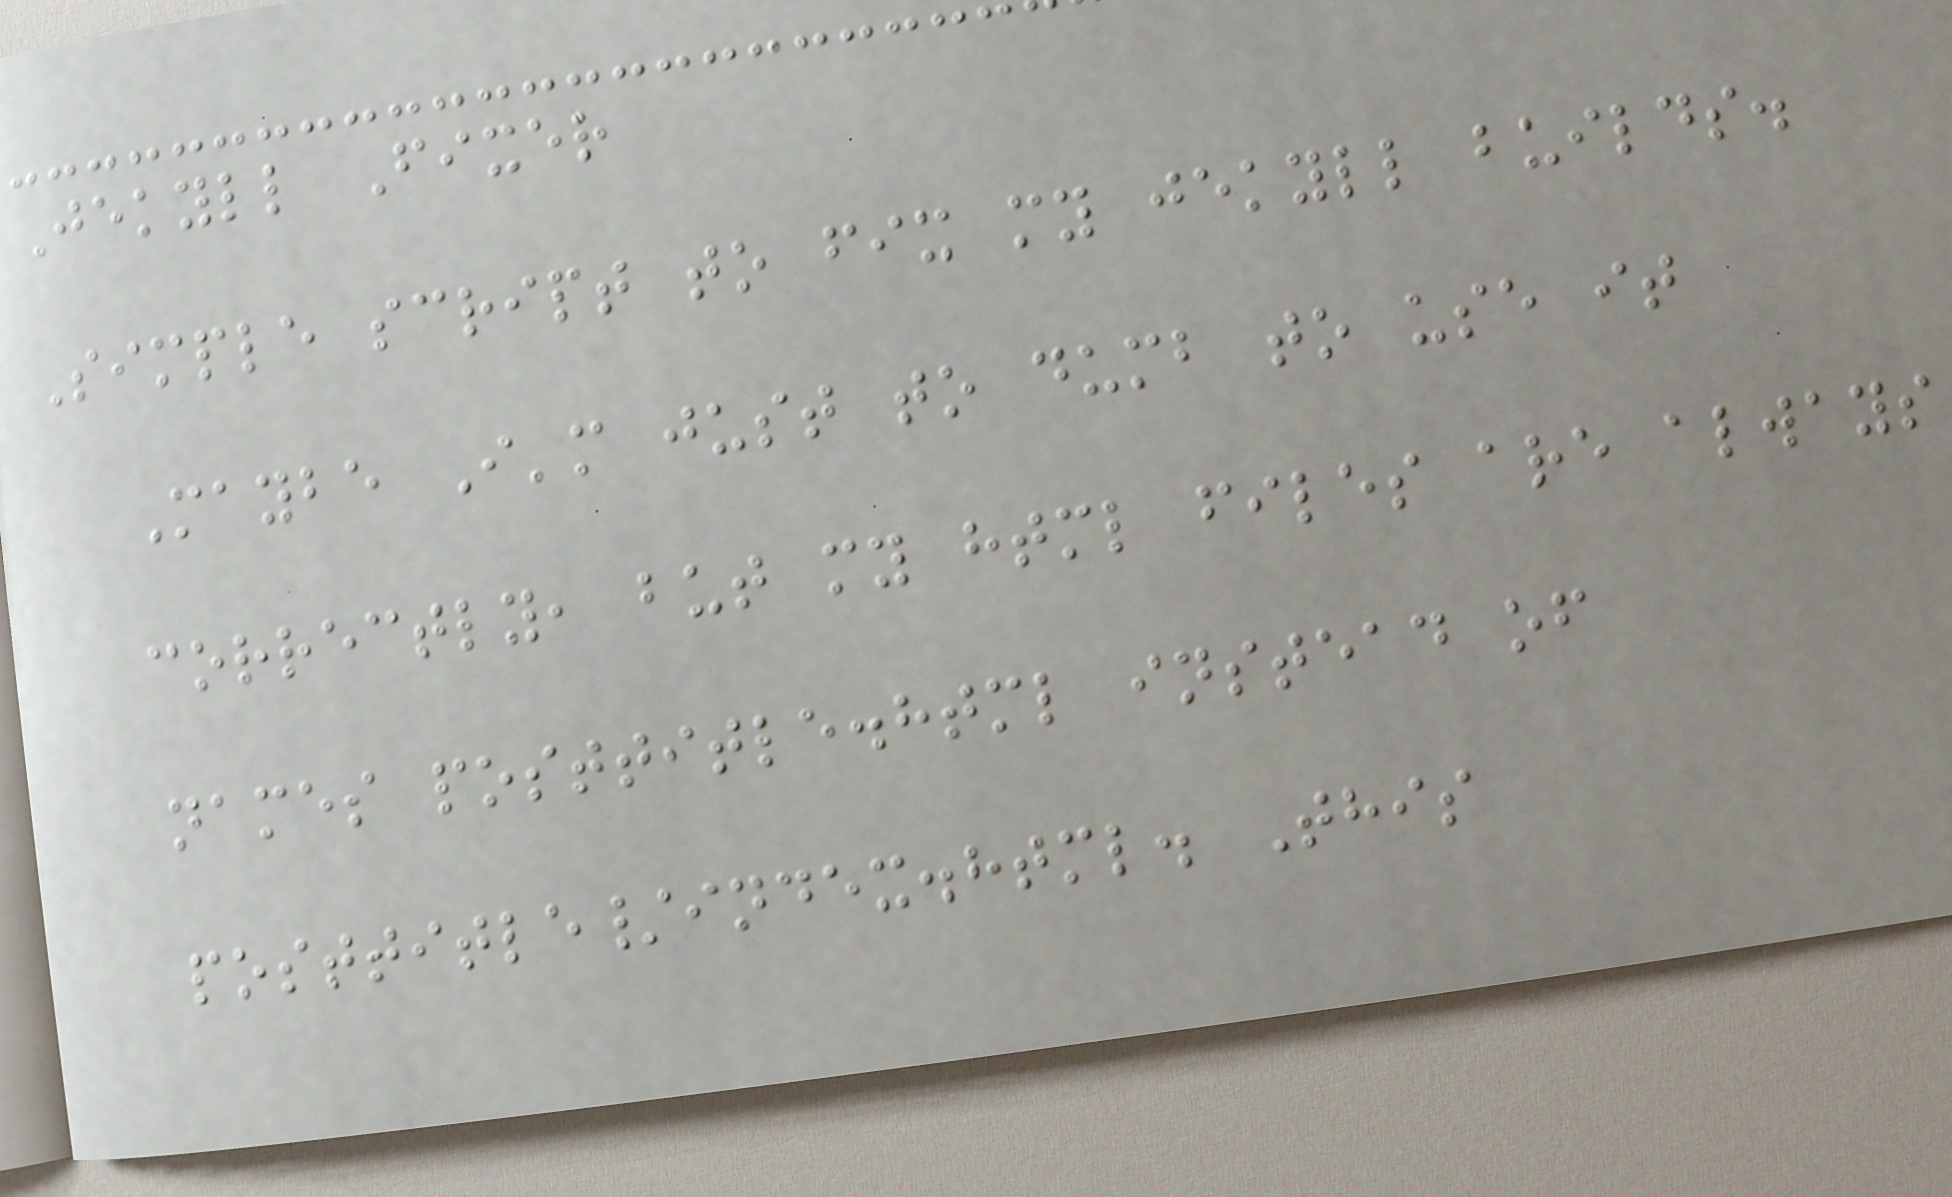Jekyll Fixer
Simple script to fix my jekyll builds.
Maybe I'm just to dumb to use it
correctly, but my html files are always
names posttitle.html instead of
posttitle/index.html. This
